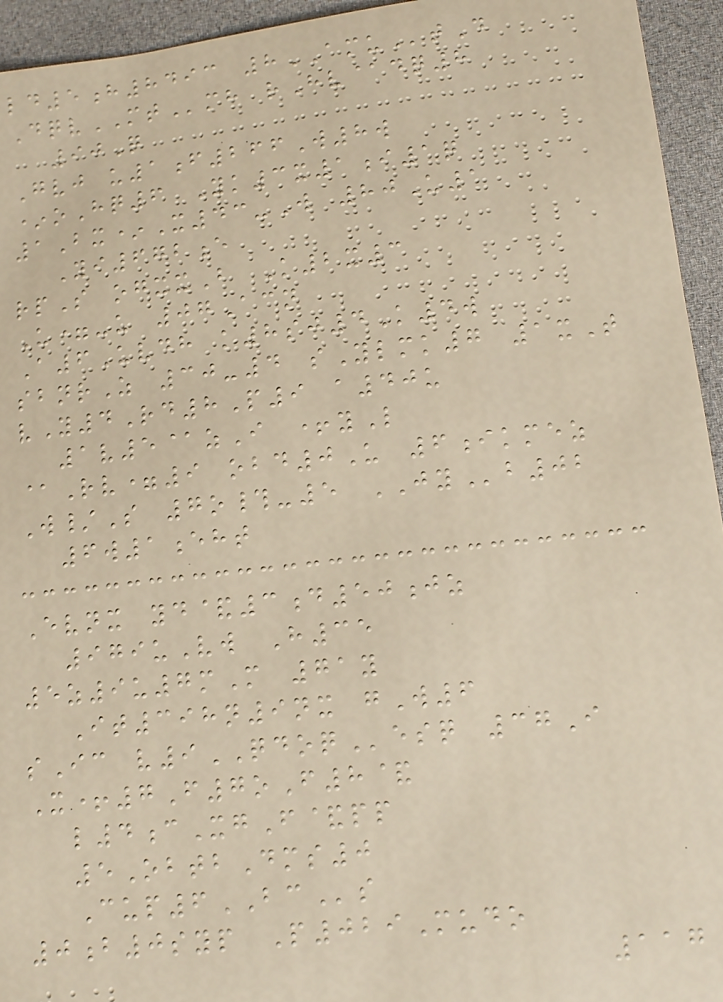ld5h8493 8AMUtD
DqvMTmh rHv@dq8
90Q
Gvj u1f266W8w
*oHq6 Yk3x1i1q
1Bx*X43-W 80U1
Yi672e
rpS ogxxB K2x3
U=-u 07Acn
A6Uvdh k8sj4K4w
sbnrZ 30-4 sYlmk7 1xT
vY4Rd8P9 a40u
1v5@zI +yL
@Rv=9 obd0U 6ikmez
W/S 7o#-5 JYb02
6w1eht
Evnx yd&3d50jz
979uVw H35
5z9u7mM 71y
It398n9nx gW6
sIc v9QDOQesq 37I
X+7F7oF8&
l4cXgF&pp
5ObtbDms0
Cup6BCs
0b0syp P029Mudo
117
